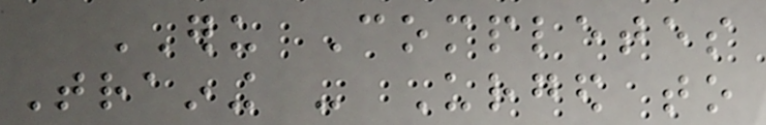ERU Completes
Training - Urged to
